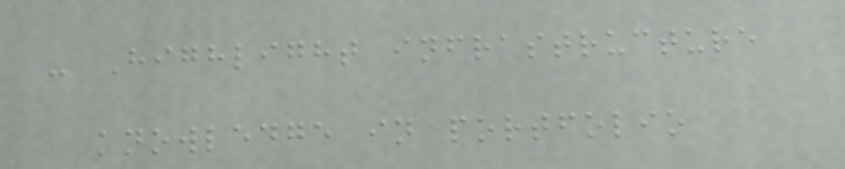- Highlight infrastructure
knowledge in portfolio
